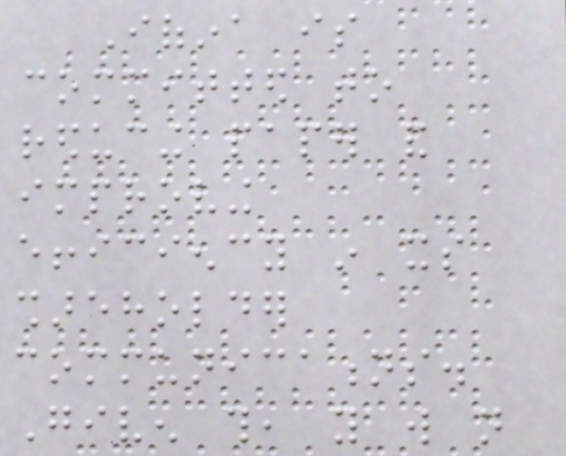Iofina is
committed to
reducing paper and
improving
efficiency in its
shareholder
communications.
Given this, you will not
